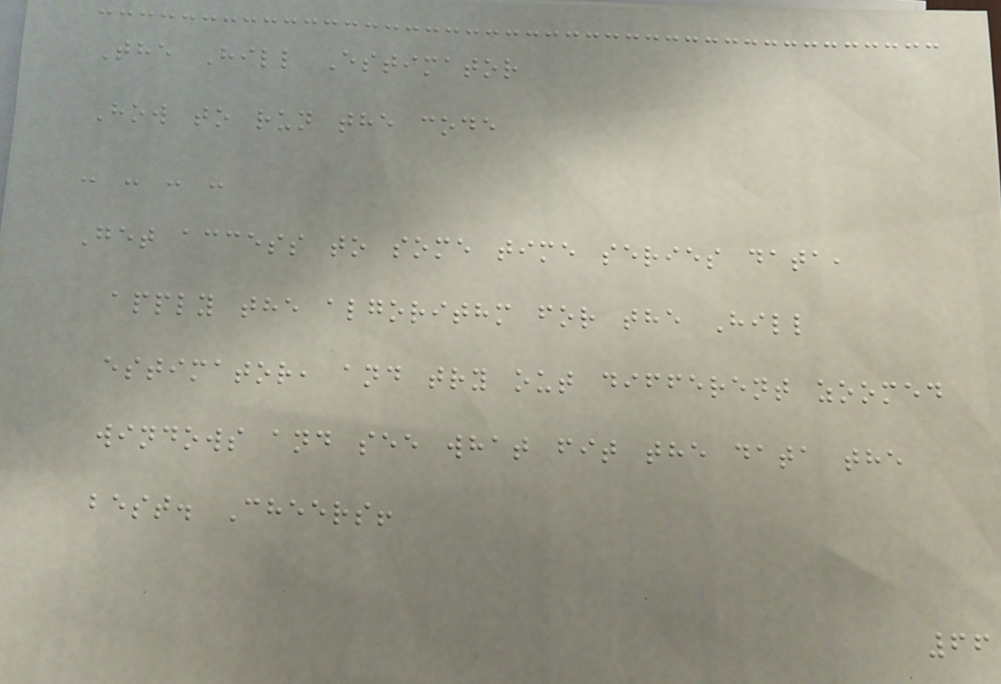The Hill Estimator
How to run the code
- - - -
Get access to some time series data,
apply the algorithm for the Hill
estimator, and try out different zoomed
windows and see what fit the data the
best. Cheers!
66
